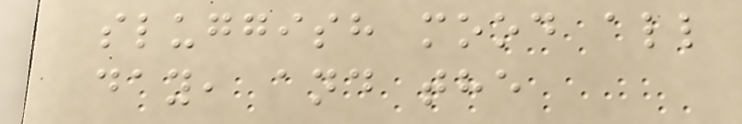sluggish mood all
day, and the
